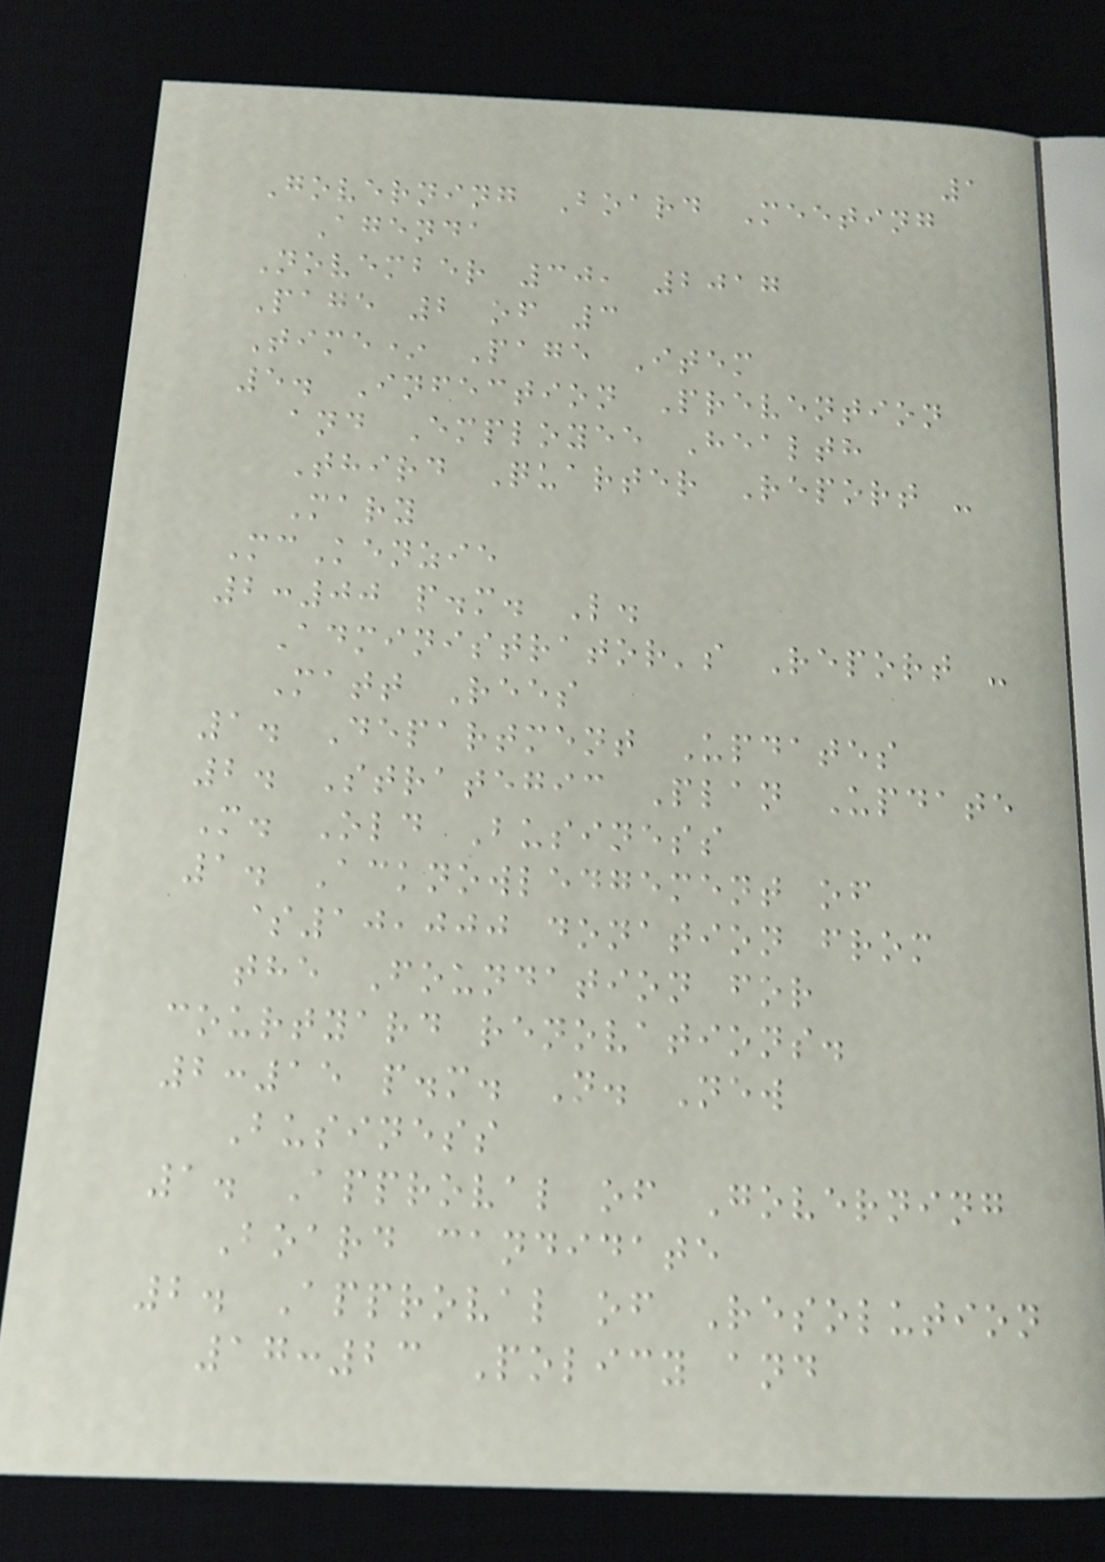1
Governing Board Meeting
Agenda
November 30, 2017
Page 2 of 3
Time* Page Item
5. Infection Prevention
and Employee Health
Third Quarter Report -
Mary
McKenzie
2:00 p.m. L.
Administrator's Report -
Matt Rees
1. Department Updates
2. Strategic Plan Update
M. Old Business
1. Acknowledgement of
$10,000 donation from
the Foundation for
courtyard renovations.
2:15 p.m. N. New
Business
1. Approval of Governing
Board candidate
2. Approval of Resolution
17:23 Policy and
